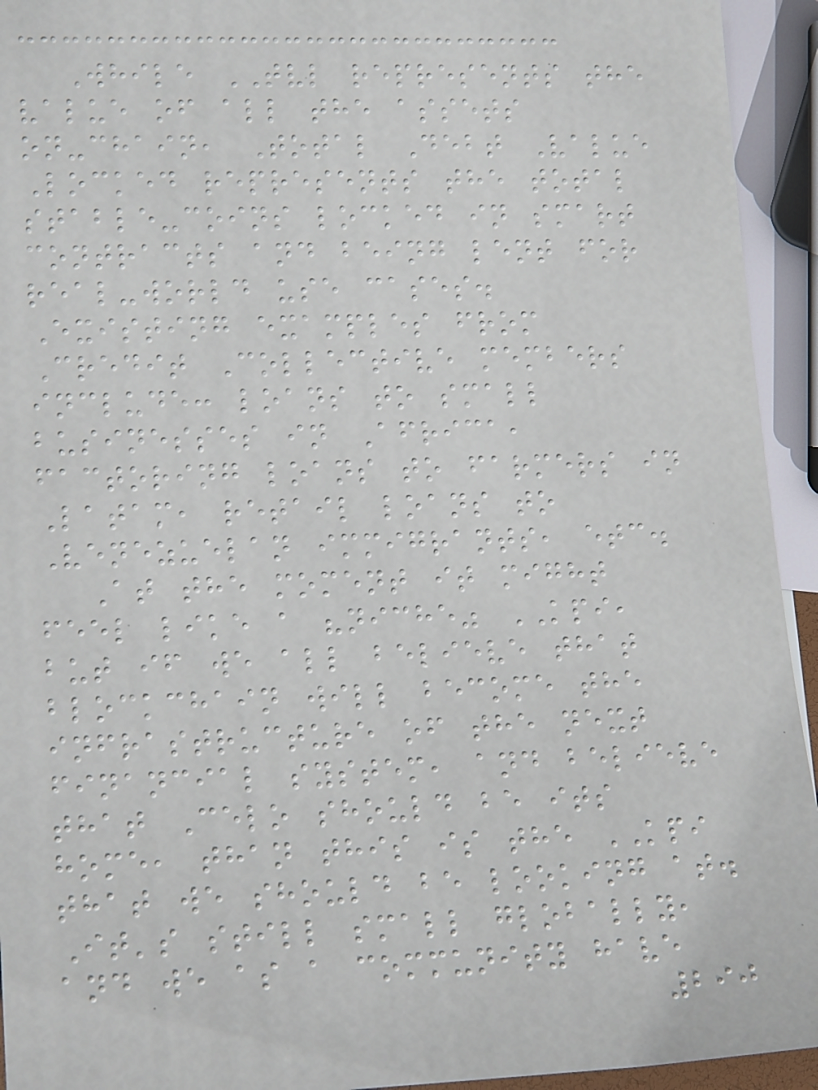While TVL represents the
value of all the assets
on-chain, Total Debt Value
Locked represents the total
stable-coins locked in smart
contracts and being lent for
real-world use cases.
Existing examples from
Credit Collective members
include: loans to small
businesses in Africa,
factoring loans to farmers in
Latam, retail loans to
Venezuelan immigrants, etc.
At the moment it might
feel like a "niche" KPI,
but if we all believe that
blockchain will become the
infrastructure of the next
financial system, and believe
that Celo should be its
home, than this is the KPI
that we should be looking at.
It's still small globally,
and we as a community have
290
